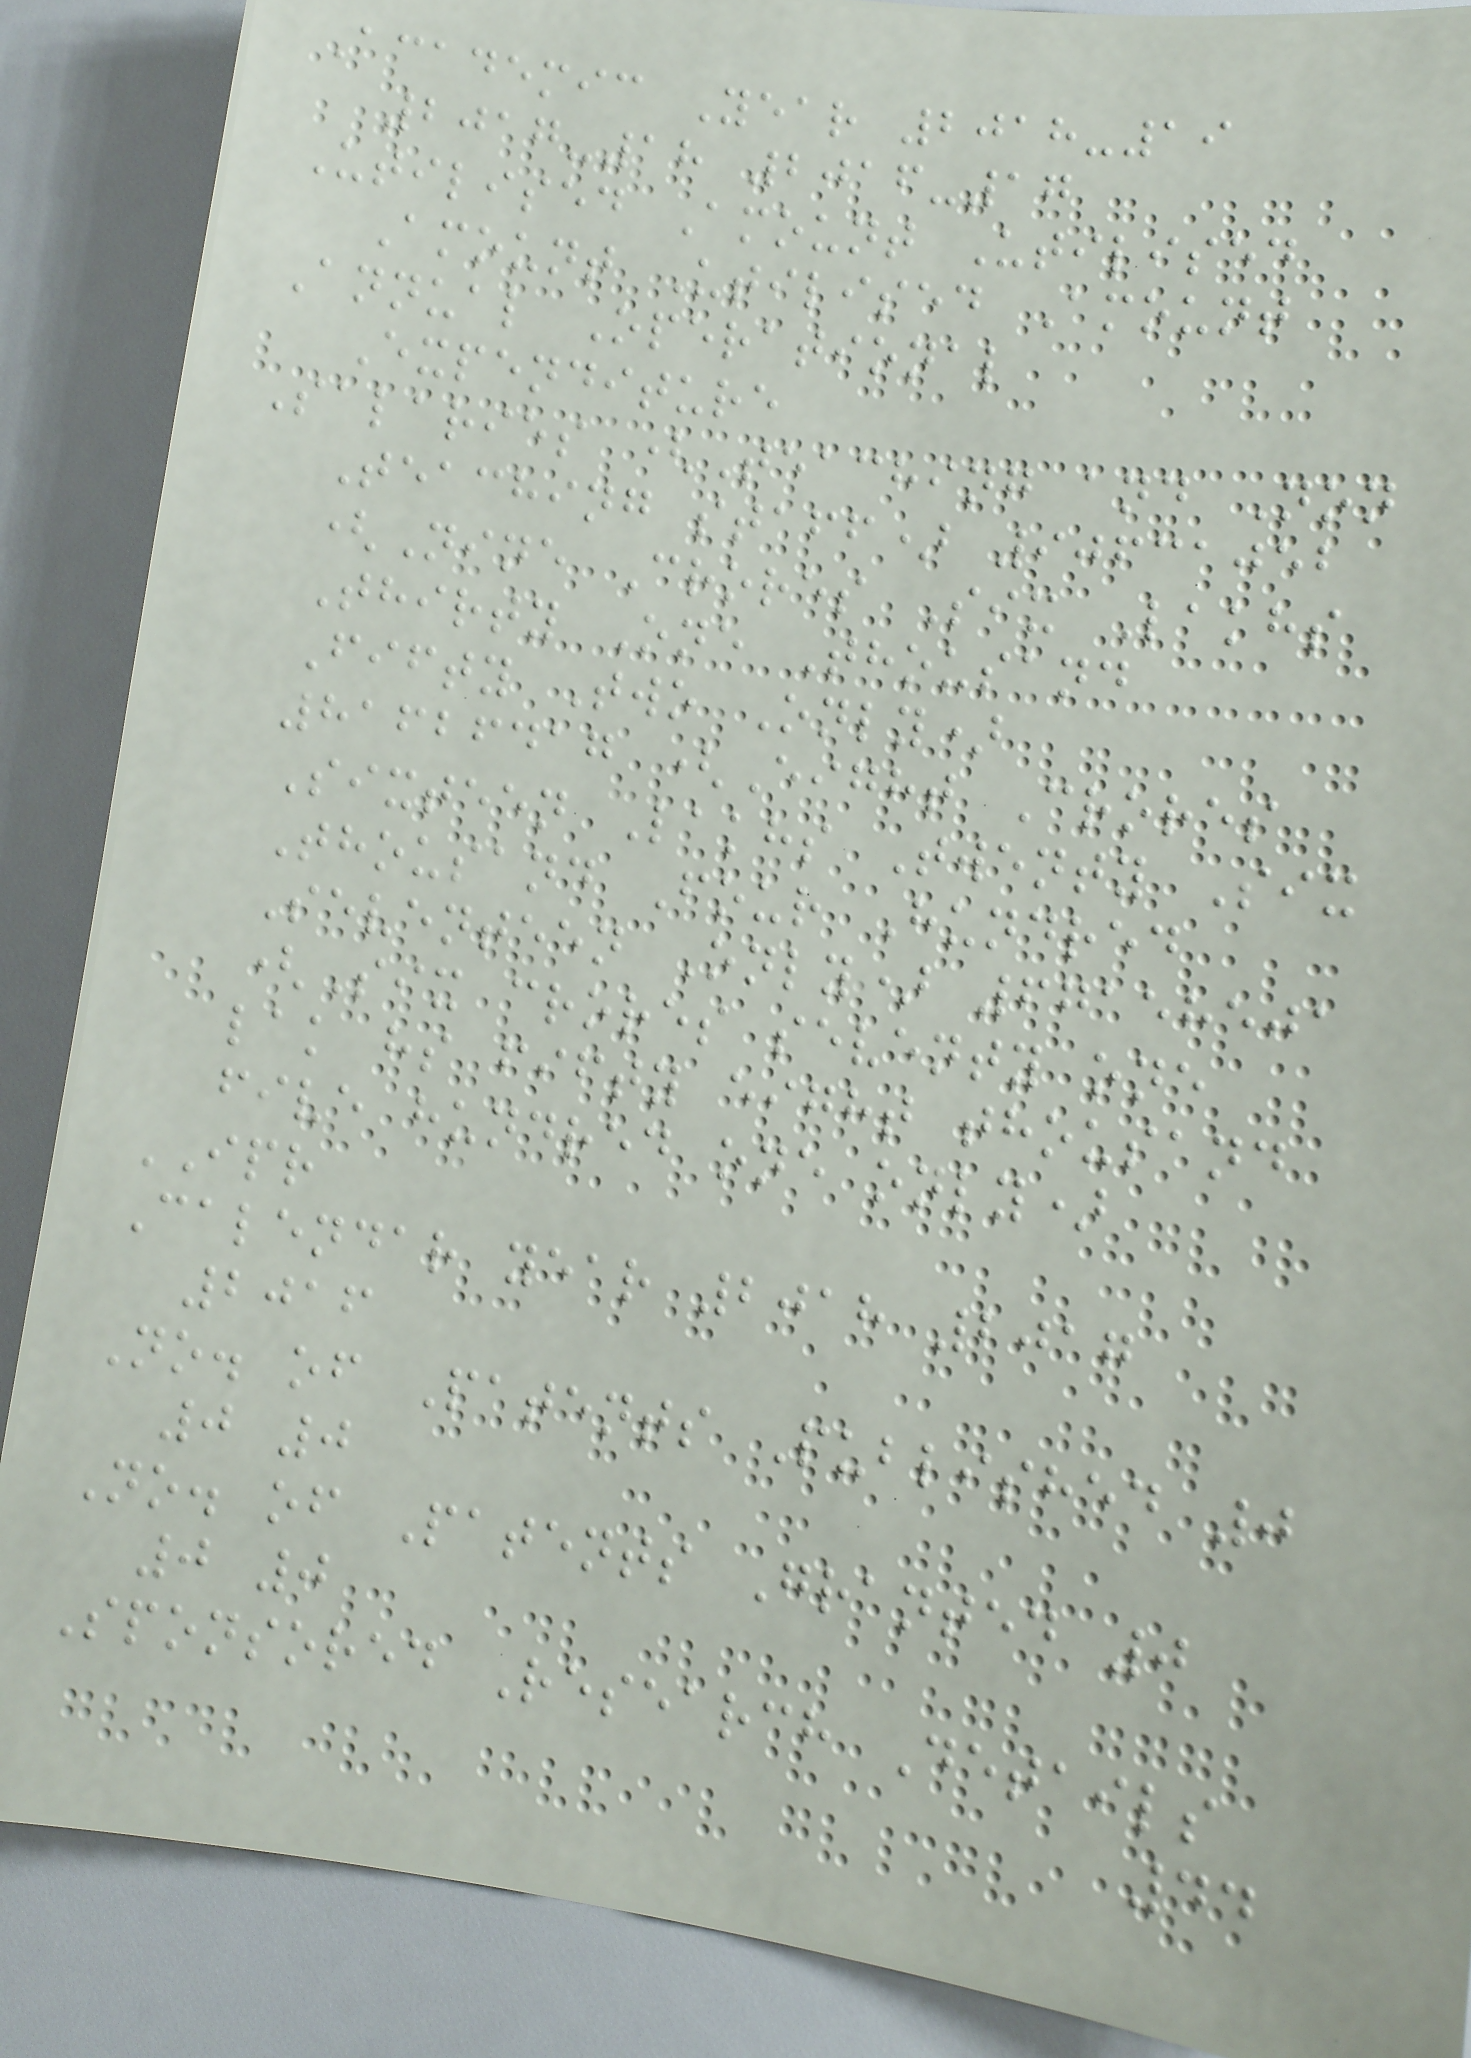Academic Year 2018-19
2017-18 2016-17
Utilised Amount Utilised
Amount Utilised Amount
Annual Operational
Expenditure
Salaries (Teaching and Non
Teaching staff) 90631052
(Nine Crores Six Lakhs
Thirty One Thousand
Fifty Two Only)
81626417 (Eight Crores
Sixteen Lakhs Twenty Six
Thousand Four Hundred
Seventeen Only) 67158501
(Six crores seventy one
lak hs fifty eight thousand
five hundred one only)
IPR
Calendar year 2018 2017
2016
No. of Patents Published 0
0 0
No. of Patents Granted 0
0 0
Sponsored Research Details
44
